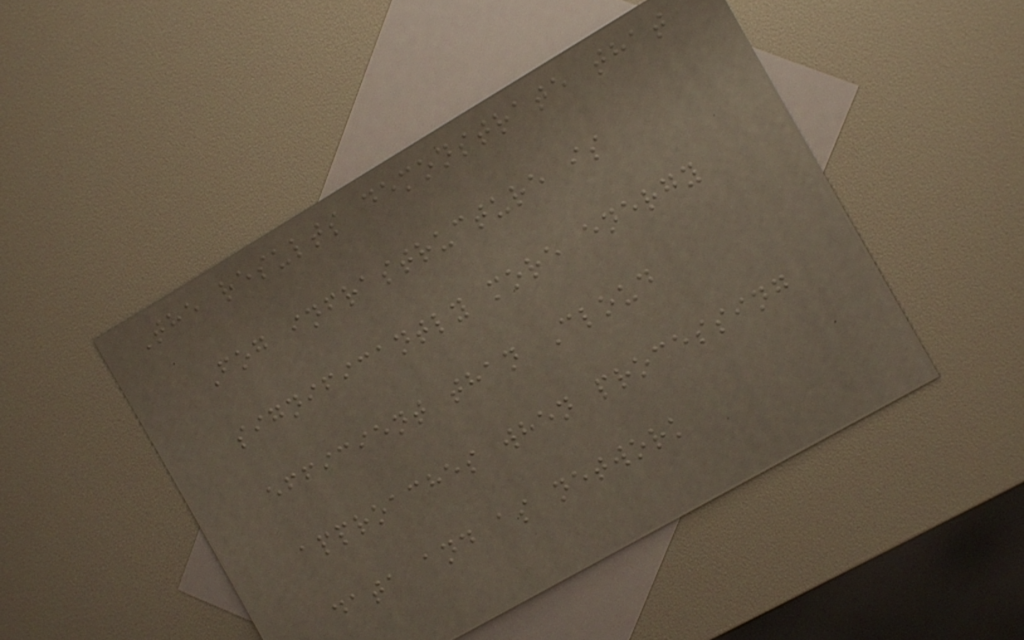The results demonstrate that
Fog infrastructure is
significantly more energy
efficient than Cloud
approaches when processing
data and as network
